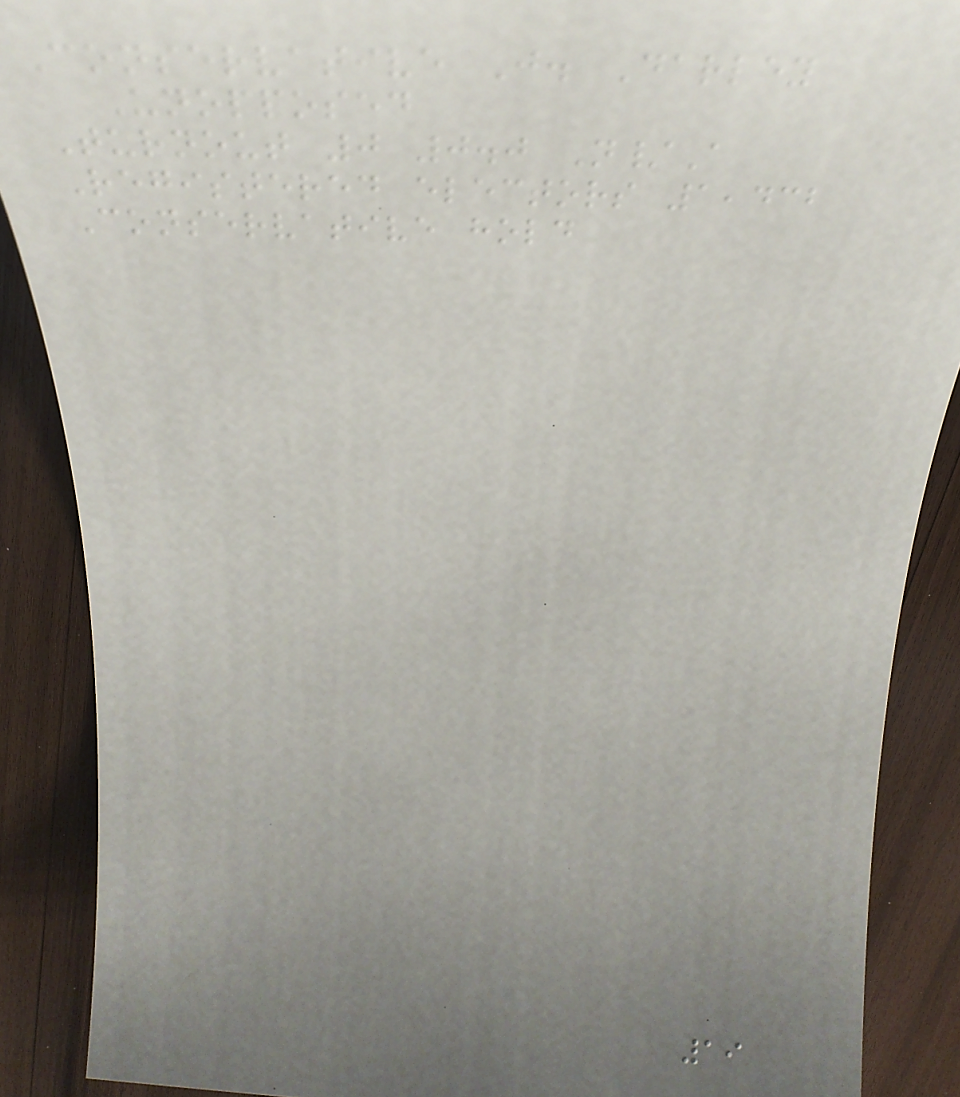Conservative J. Darley
Unopposed
Turnout 0 0.0 N/A
Registered electors 1,432
Conservative hold
19
